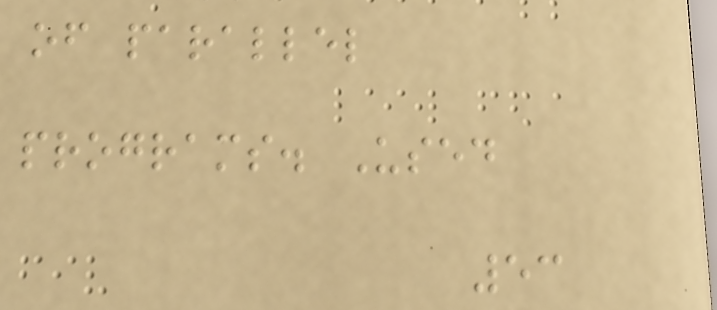of parallel
programs. Used
53
